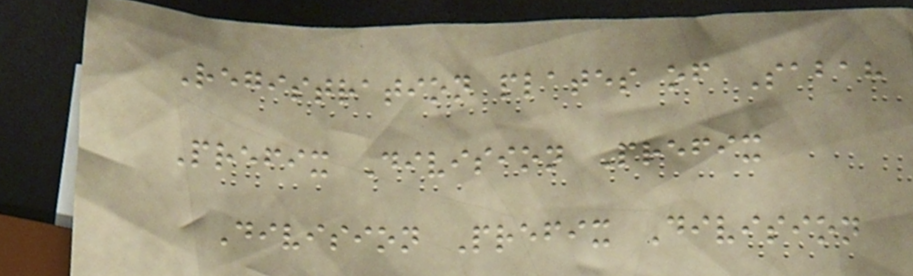Registration plates of Sabah
Prefix Division Prefix
Division Prefix Division
